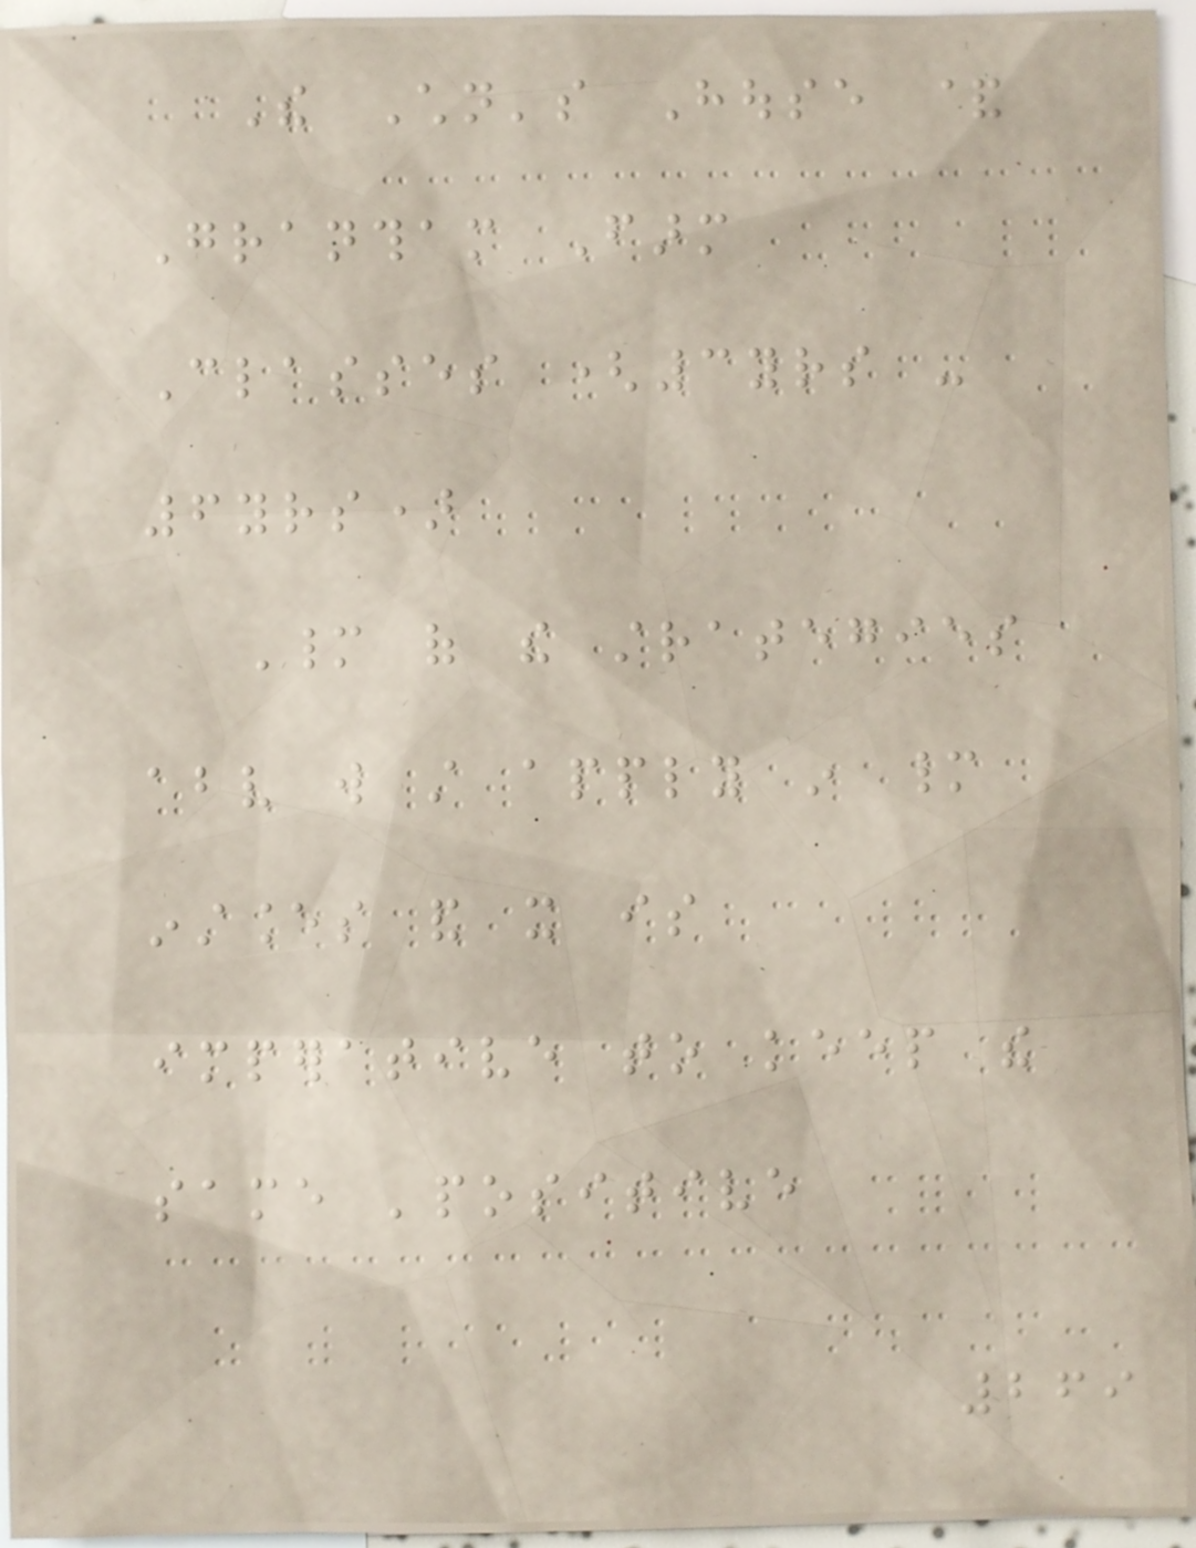The Children's House &
Grantham Farm
Classes (3yrs -
6yrs)
Many of the strategies
above will still apply in many
instances and it is
imperative to keep the
same 'positive
269
